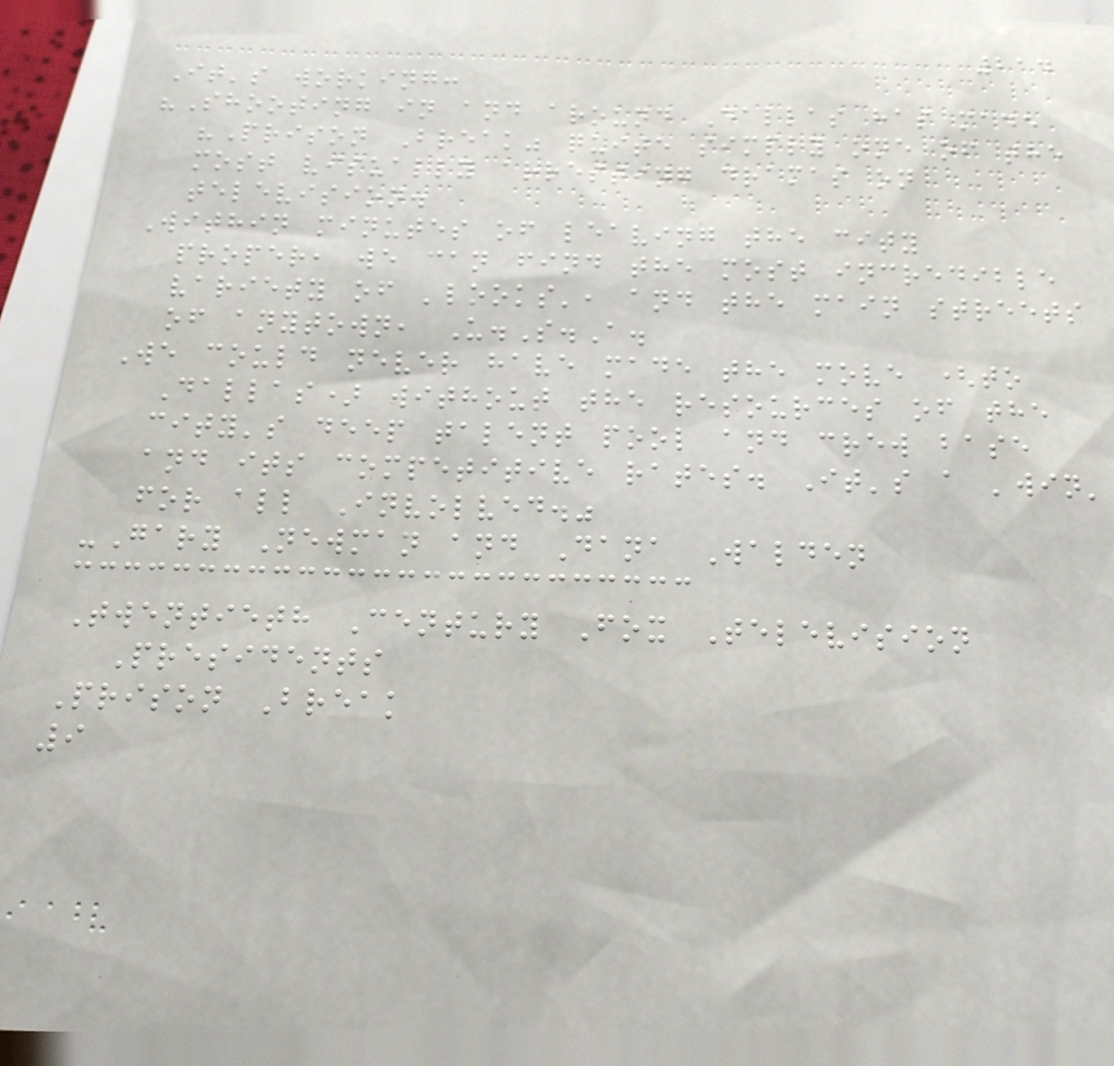214
It's working:
"Shooting in and around Dallas has made
"Prison Break" quite simply one of the
most visually arresting dramas on
television.
Within minutes of leaving the city
proper, we can find the most incredible
variety of 'looks', and the main streets
of anytown, U.S.A.
We could never have made the move (to
Dallas) without the resources of the
city's deep talent pool and crew base
and its competitive rates. It's a 'win'
for all Involved."
-Gary Newman and Dana Walden
Twentieth Century Fox Television
Presidents
Prison Break
9
